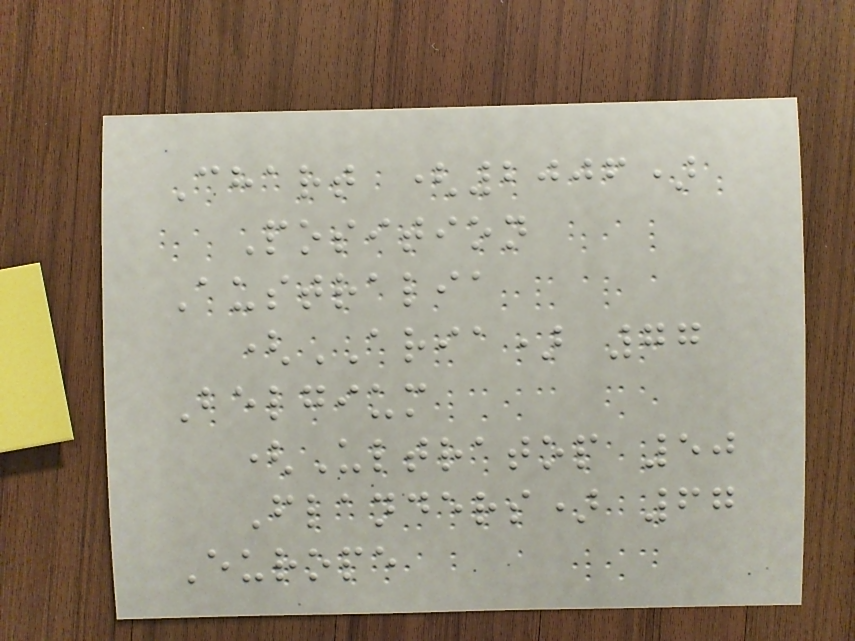Chart (2006)
Position
Australia
(ARIA) 77
Belgium
(Ultratop 50
Flanders) 67
Europe
